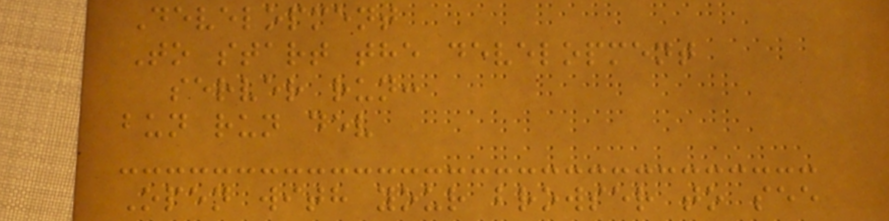Development
To start the development
server run:
bun run dev
Open with your browser to see
